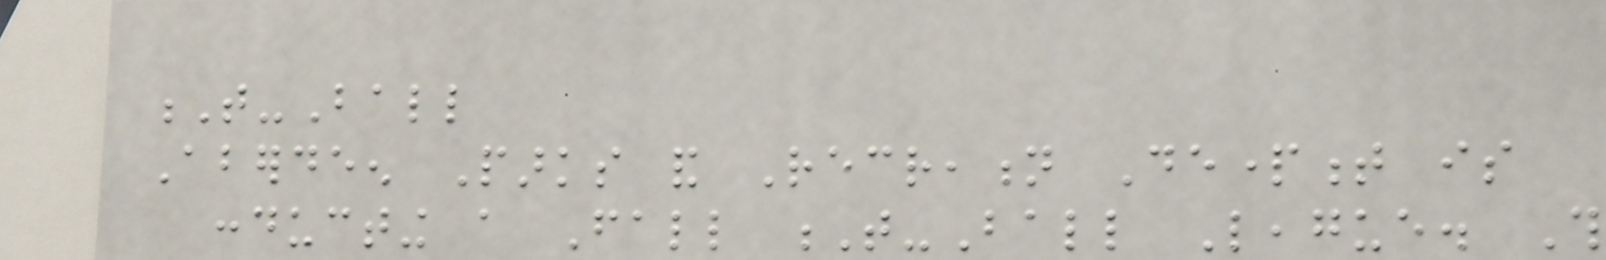T-Ball
Aberdeen Parks and Recreation Department is
conducting a Fall T-Ball League. This
